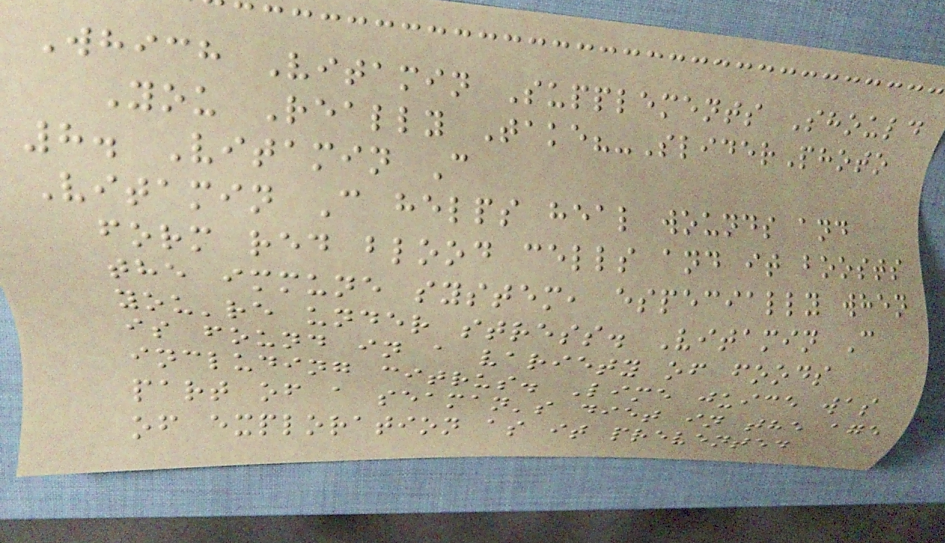Which Vitamin Supplements Should
You Really Take?-SliderPhoto
8. Vitamin C
Vitamin C helps heal wounds and
form red blood cells and it boosts
the immune system, especially when
you're under stress. Vitamin C
is found in a variety of foods
including citrus. Lime juice was
part of a seaman's diet in the age
of exploration as it prevented
